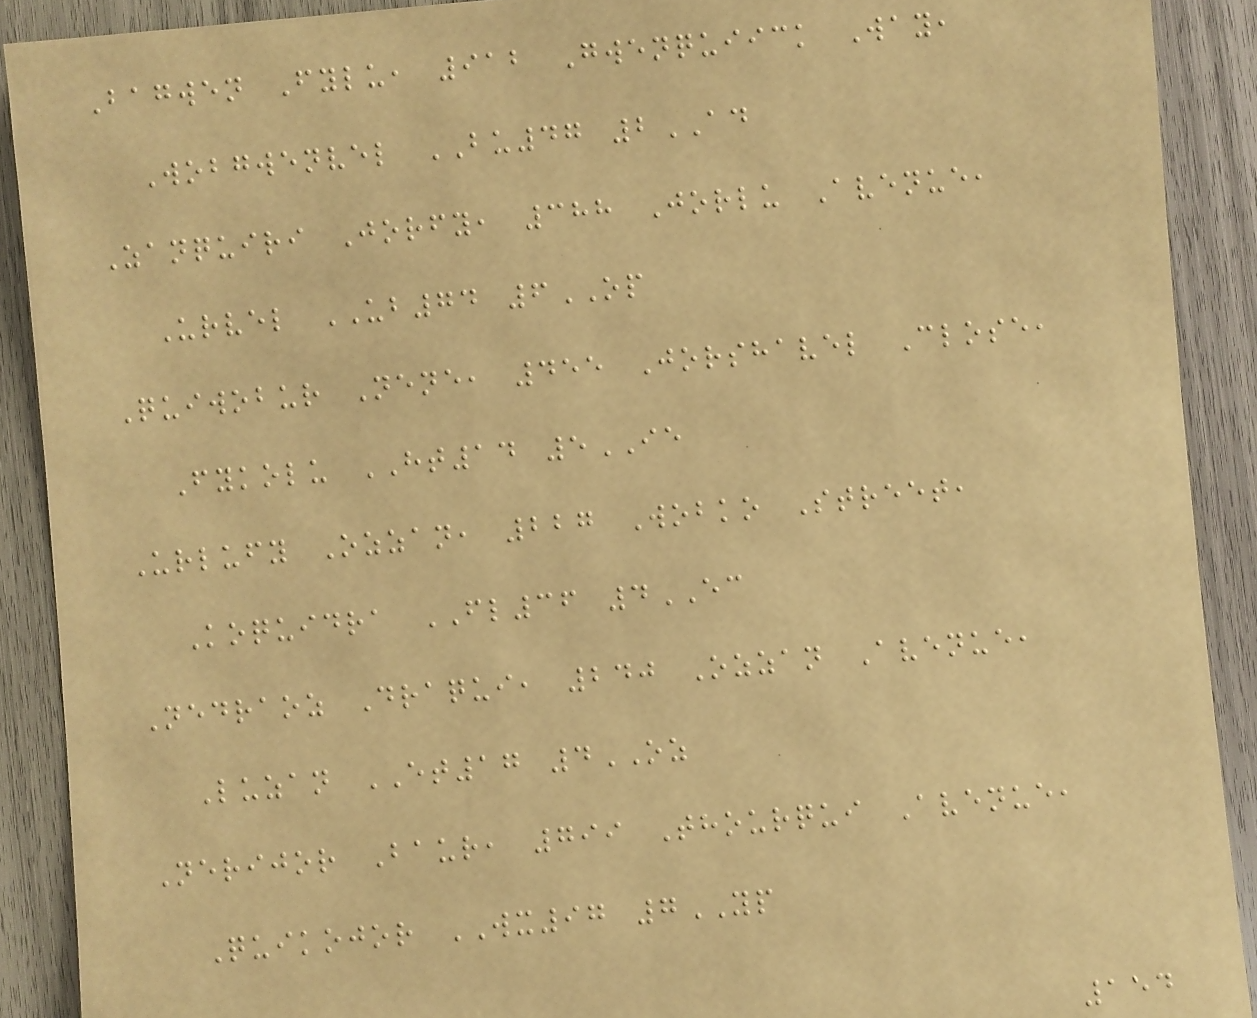Bagwen Fylu, 912 Gwenquiick Way,
Wobgwenvel BU47 2AD
Zanquiri Jorfy, 388 Jorlu Avenue,
Urvel UB74 6OP
Quiwobur Nene, 455 Jorshavel Close,
Fykolu HT14 5IE
Urlufy Ozzan, 227 Wobko Street,
Koquidra FL36 4EC
Nedraoz Draqui, 240 Ozzan Avenue,
Luzan ET17 4OZ
Nerijor Baur, 799 Thourqui Avenue,
Quikojor WX97 7YP
154
